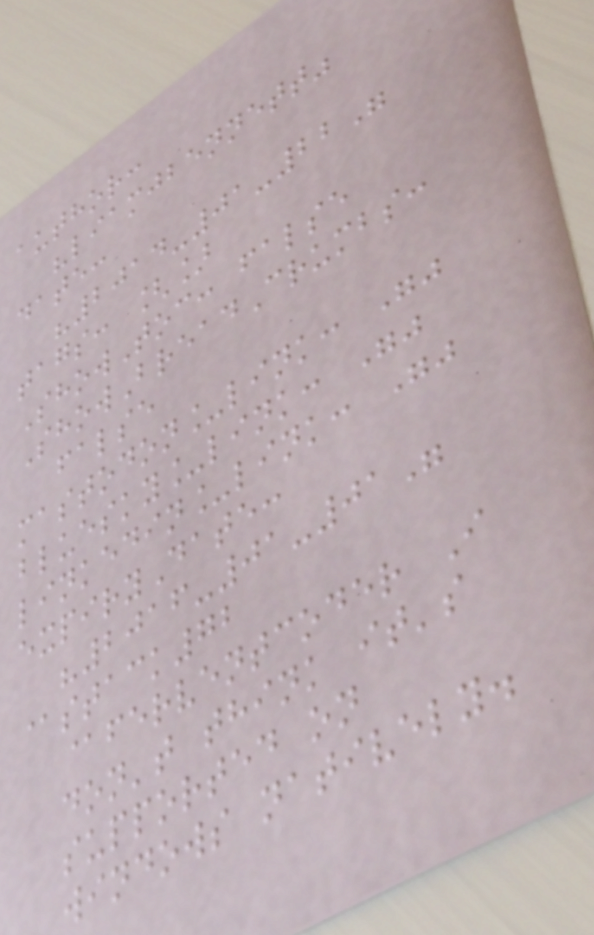author:
"liamjbennett"
date:
"2014-01-22"
tags: []
ShowToc: false
ShowBreadCrumbs:
false
mastodon_link: ""
bluesky_link: ""
linkedin_link: ""
expiryDate:
"2016-01-01"
@stack72
@ferventcoder I
don't think it's
supported on
windows natively.
